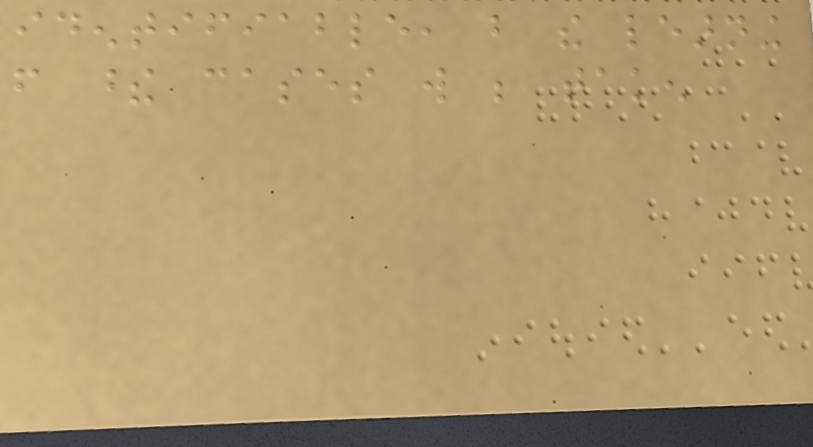identifiable, but the learning
from these cases will be taken
